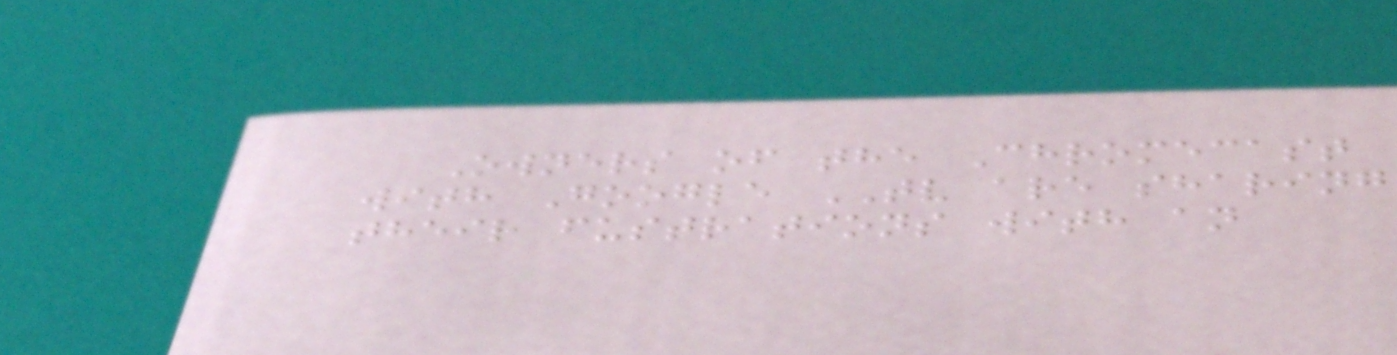Owners of the Chromecast
with Google TV are sharing
their fustrations with an
